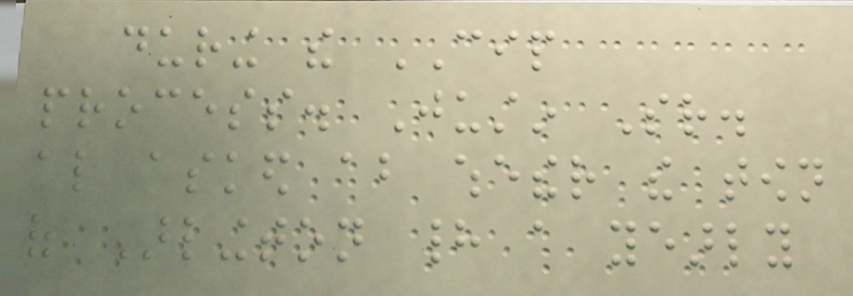during the CIP
process. Justin Sr.
also asked about whether the town
of Arlington had a yearly
